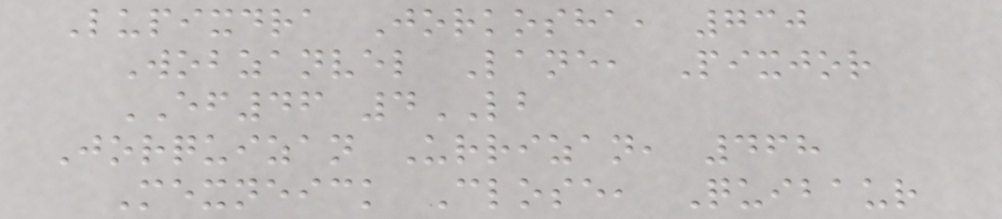Lupixdra Jorkosha, 730
Wobzanvel Lane, Pixjor
EF46 4LB
Jorquizan Urrizan, 468
Mexneick Close, Quibaur
